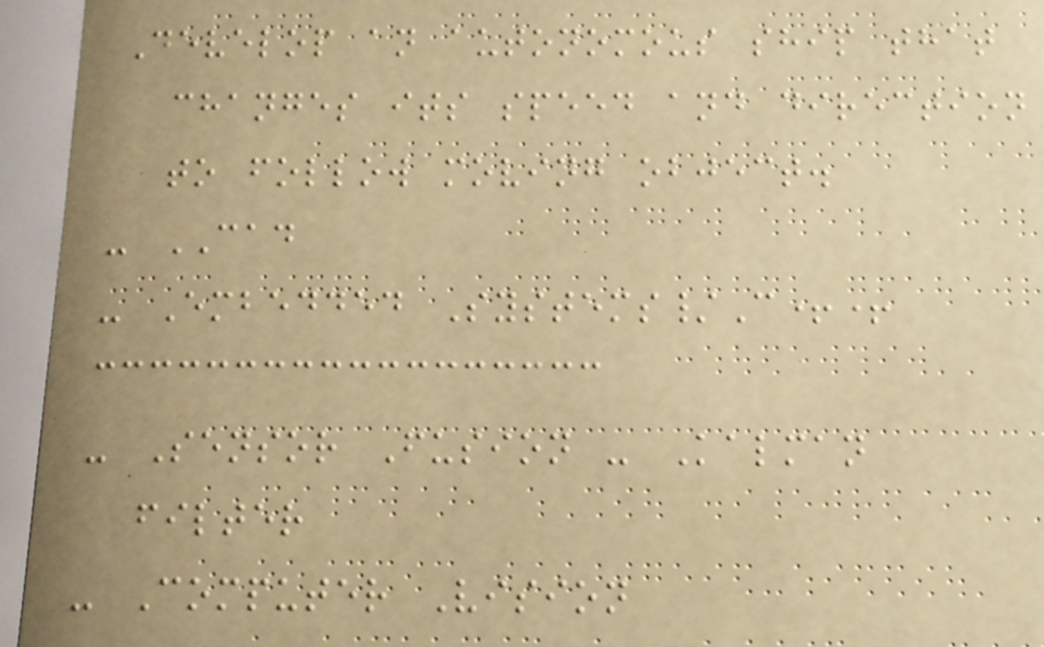Develop an autonomous ship that
changes its speed and direction
to follow moving object.
- CAD
- Embedded Systems/C++
- Sensor Fusion - Kalman
filter
- Computer Vision
